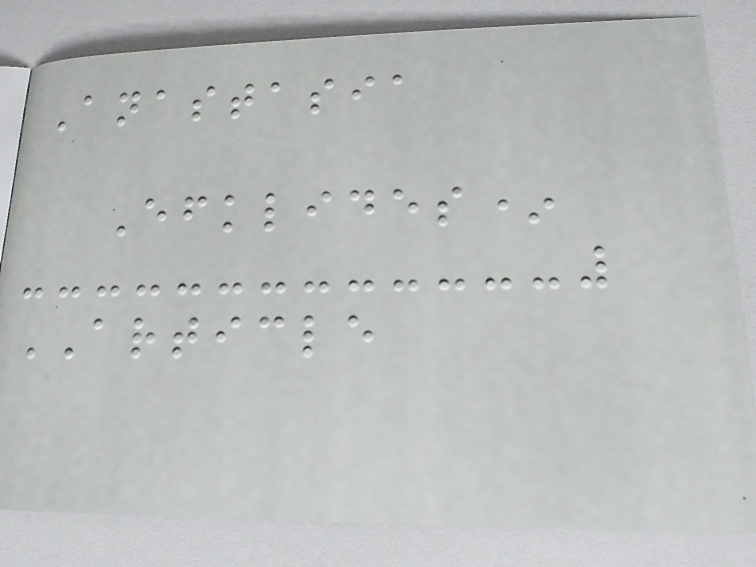Anastasia
Efklides*
ARTICLE
